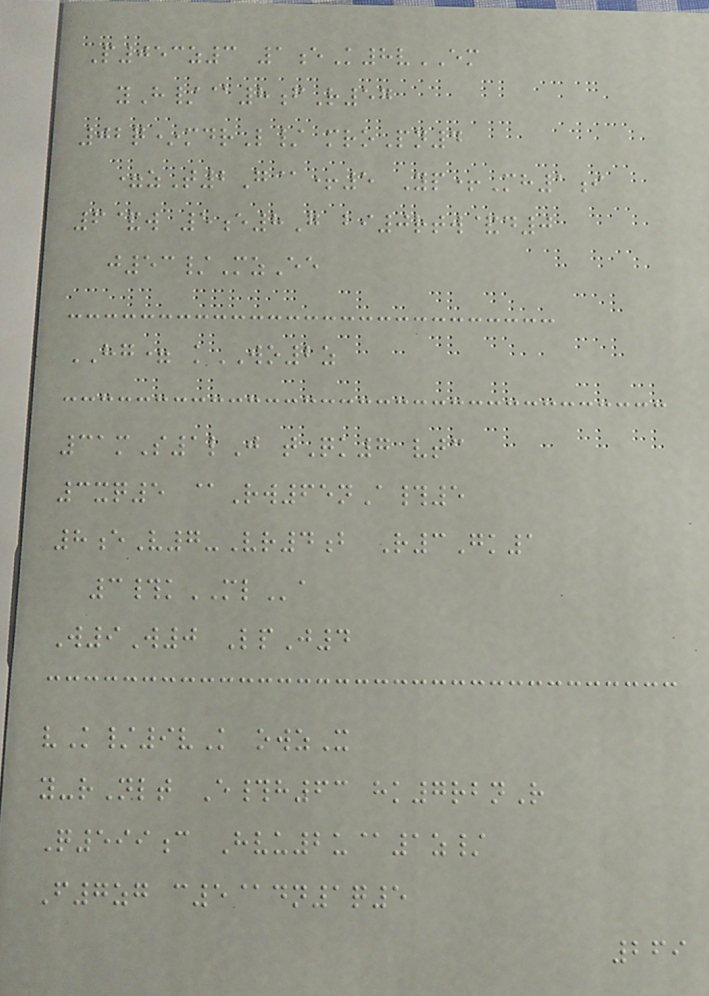P053z3 1eK8vEM
yH/@8fR57
02q*mdrL/ mroPn4
=zT2G@+5 Yp+Mh1i
6&w 5e8G bi0rtw&d0
j53/MzEe
HG= kWO2z
31mS1lJ tQk7 vtc
3xq5 @Rw65nA#5
8eV7-Vr4b R3Gk1
3#kMLa
W9W0 LpJ4
vK/9vK owzX
y-rNlt E#h63 hk7rbnR
Q599c Hvu2u@1z/
F7zg c5@dn1q5
269
